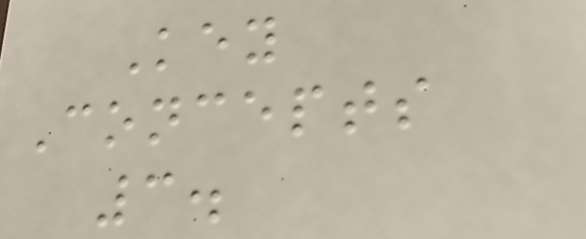Key
Concepts
3.
